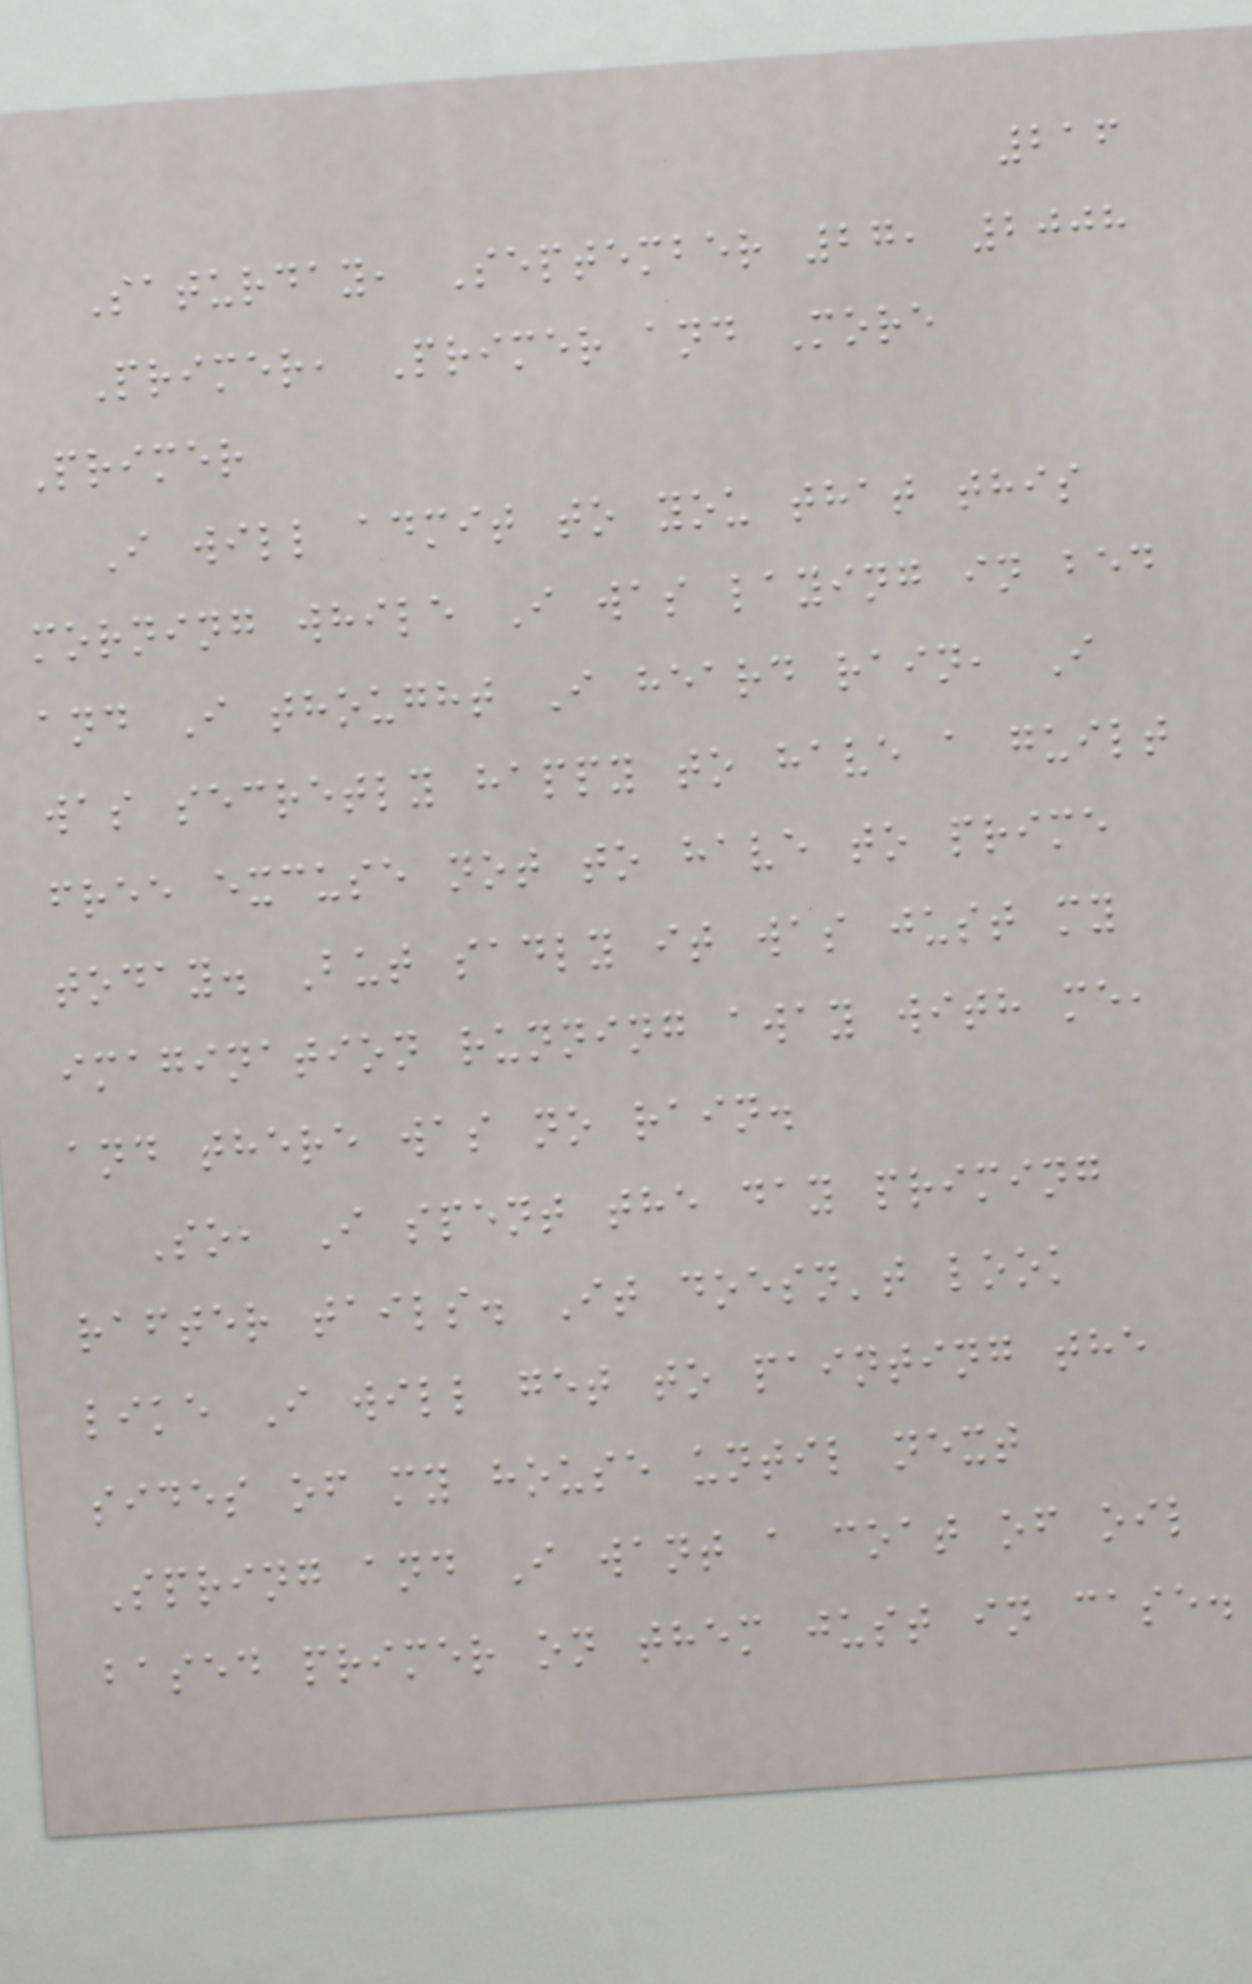216
Saturday, September 27, 2008
Primer, Primer and More
Primer
I will admit to you that this
morning while I was laying in bed
and I thought I heard rain, I
was secretly happy to have a guilt
free excuse not to have to prime
today. But sadly it was just my
imagination running away with me,
and there was no rain.
So, I spent the day priming
rafter tails. It doesn't look
like I will get to painting the
sides of my house until next
Spring and I want a coat of oil
based primer on them just in case.
